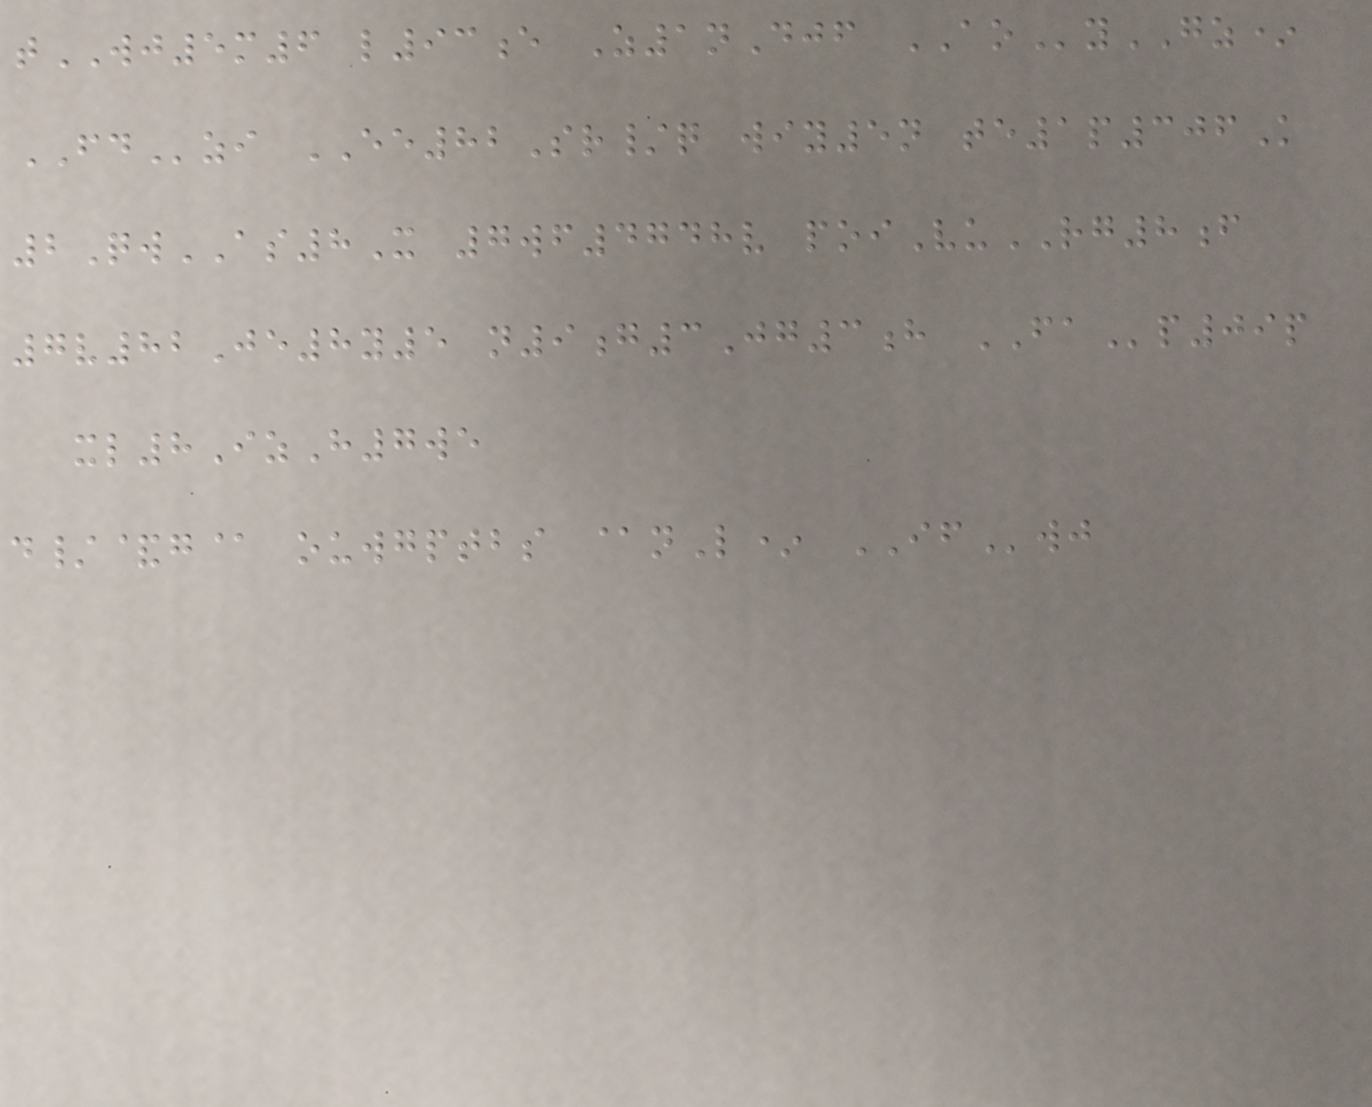tWJ5m6 l93e Z1nDjf AOyGZ*
FDzi EE82Sr/q wiy5n te1p306K
2QwAS8X 7wf4748v poiVuRG8f
7v82Je8y5 n9g3Jg3h FAp09p
xl8IzH7we
d/&g@ ouwgptbs @nL* IFwj
